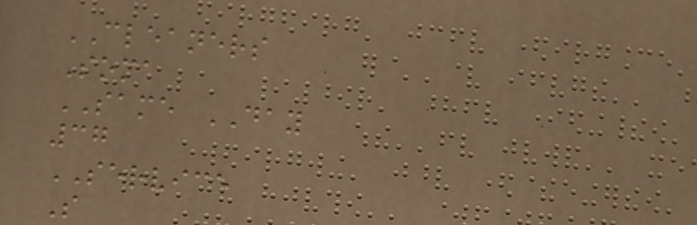CLEANERS
Soma
SAME DAY
37
SERVICE
S
